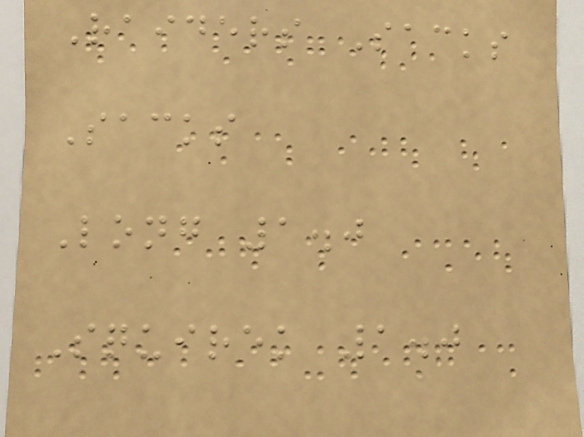Raiders Sacks
Sacks
Long 1.0
Squirek 1.0
